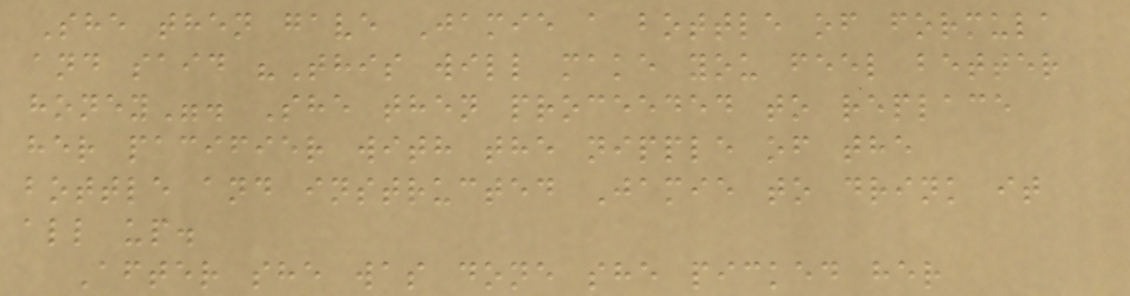She then gave Jamie a bottle of formula
and said "This will make you feel better
honey". She then proceeded to replace
her pacifier with the nipple of the
bottle and instructed Jamie to drink it
all up.
After she was done she picked her
